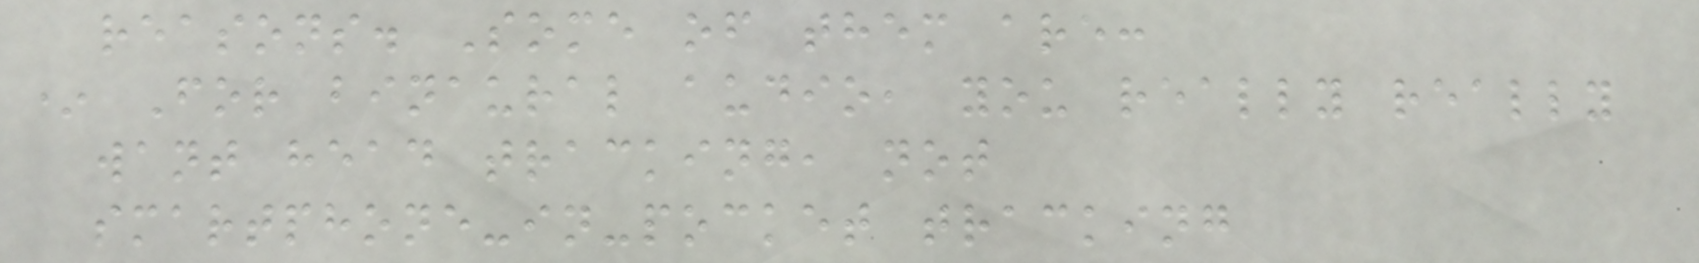reasons. Some of them are:
* For binaural audio, you really really
want head tracking, not
smartphone-in-pocket tracking
